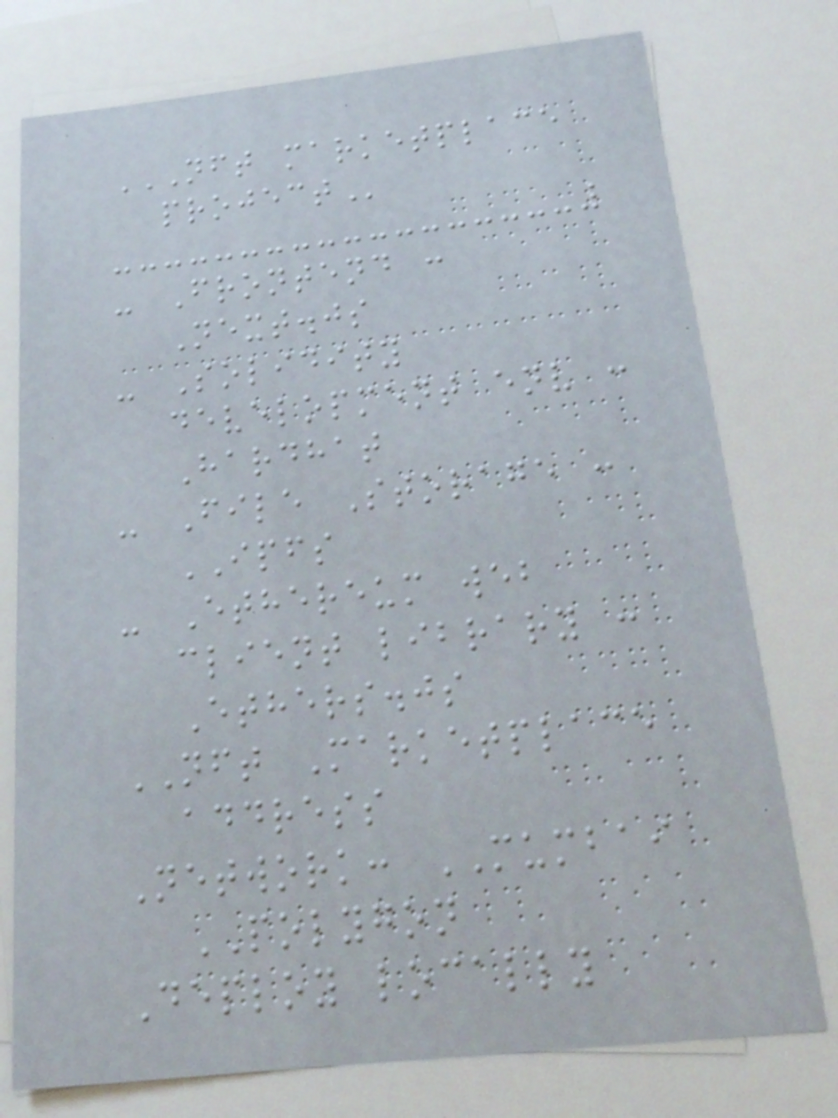NFT MARKETPLACE
PROJECT
- Frontend :
Next.js
- Solidity
development env :
Hardhat
- File Storage :
IPFS
- Ethereum web
client library :
Ethers.js
NFT Marketplace
address
Network: MUMBAI
POLYGON
Deploy locally
